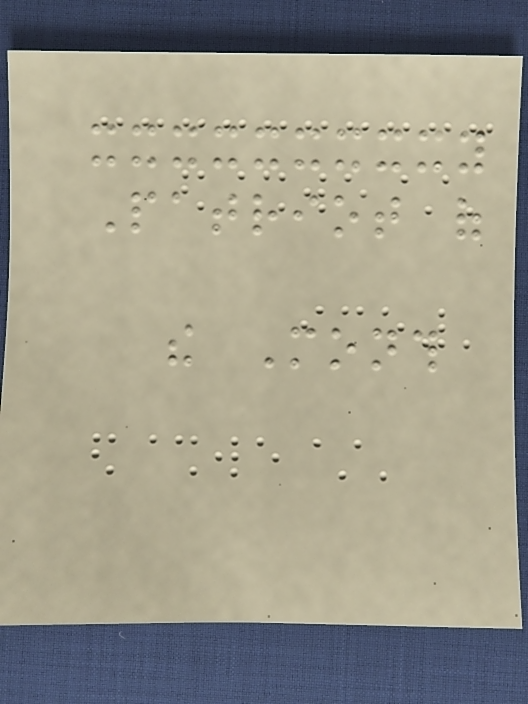Patriot of
the Month
